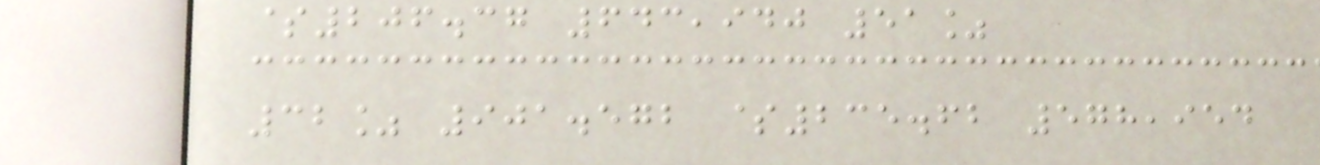$206.37 643,940 51%
32% 901.572 $235.62 578,954
